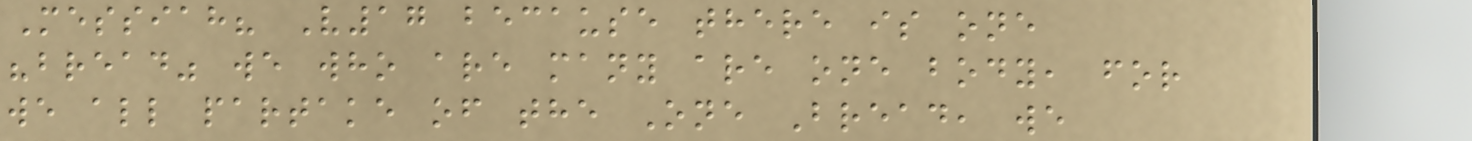Messiah? V17 because there is one
"bread" we who are many are one body, for
we all partake of the One Bread, we
